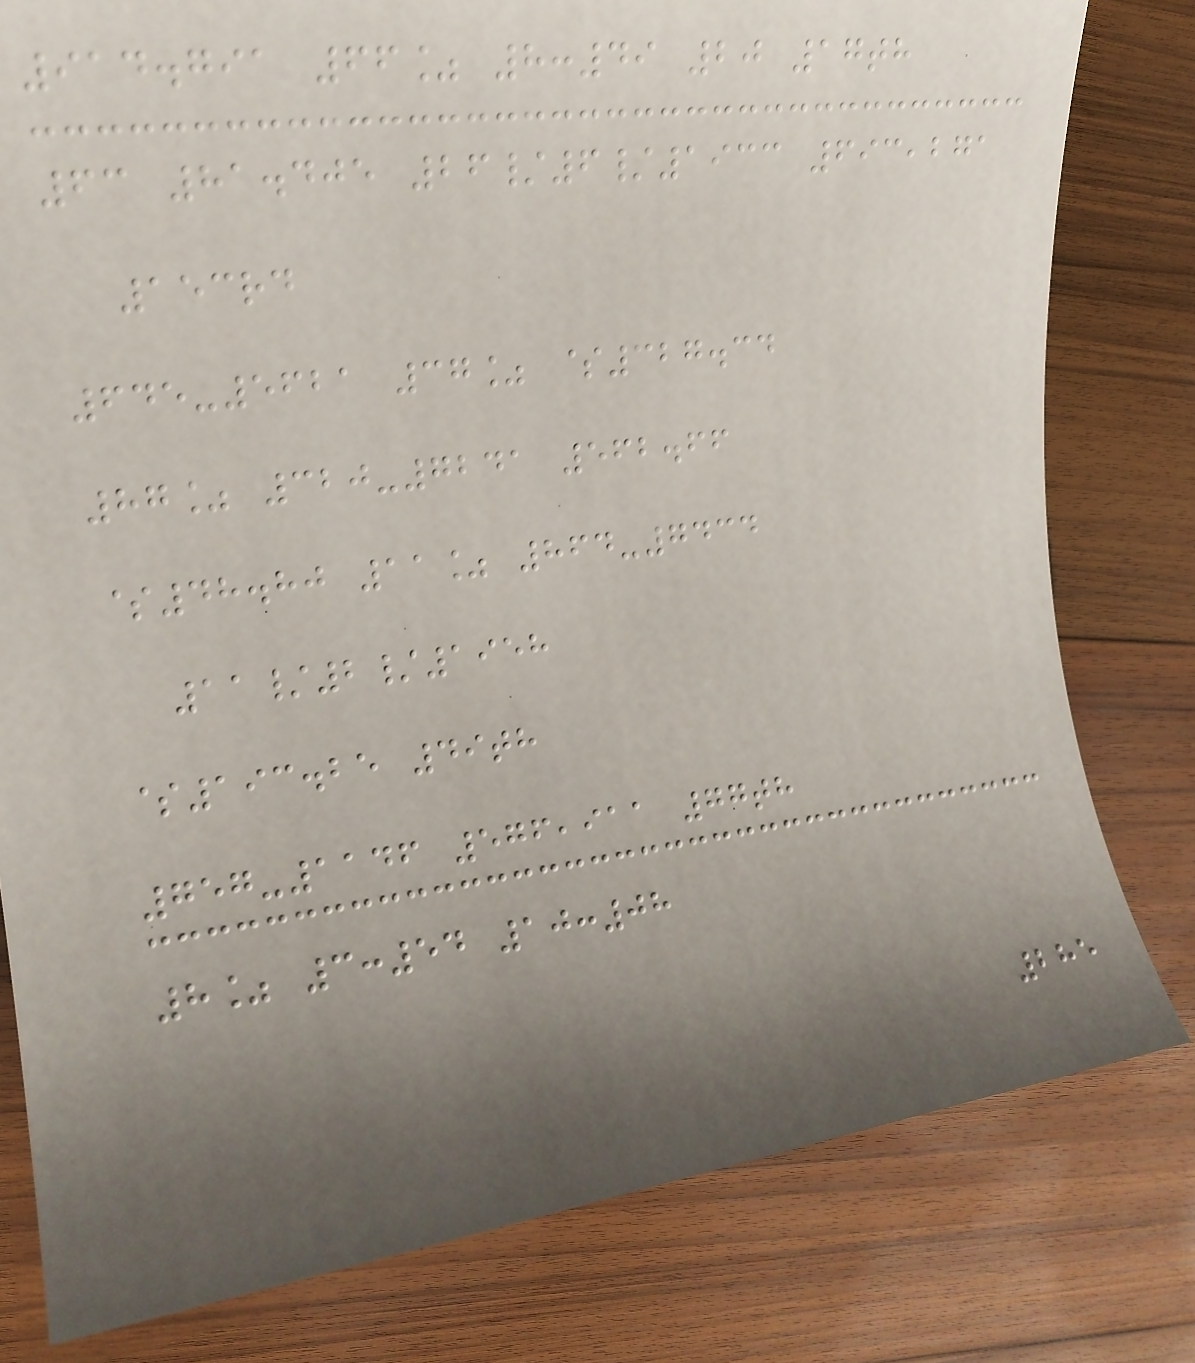914.791 66% 8:49 20 17th
63 81.405 26/6/1933 693,271
153rd
645-5621 37% $327.34
87% 320-7241 562.66
$48.80 11% 864-7434
11/2/1958
$193.25 49th
757-1146 576,911 77th
8% 3:54 10:08
285
